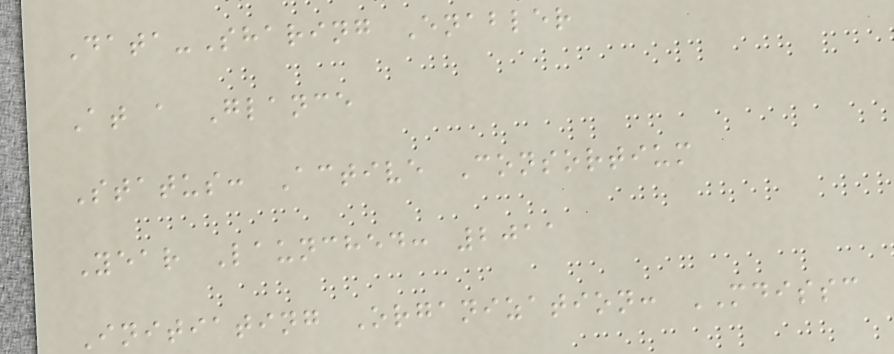Data-Sharing Enabler
At a Glance
Status: Active Consortium
Year Launched: 2011
Initiating Organization: MDISSC
